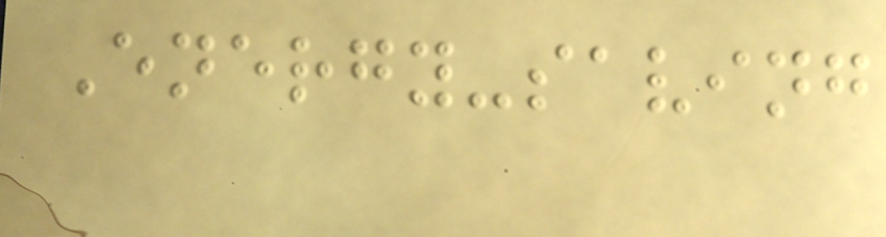Energy-saving
